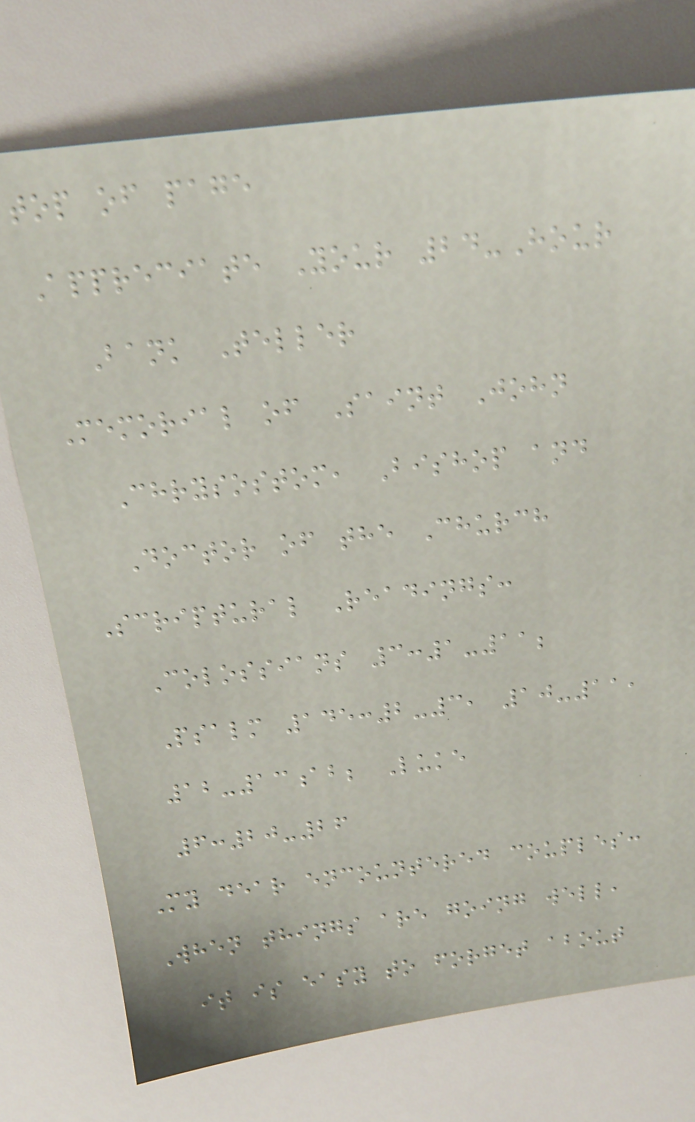top of page
Appreciate Your 24-Hour
Bank Teller
Memorial of Saint John
Chrysostom, Bishop and
Doctor of the Church
Scriptural Readings:
Colossians 3:1-11;
Psalm 145:2-3, 10-11,
12-13ab; Luke
6:20-26
My dear encountered couples:
When things are going well,
it is easy to forget about
